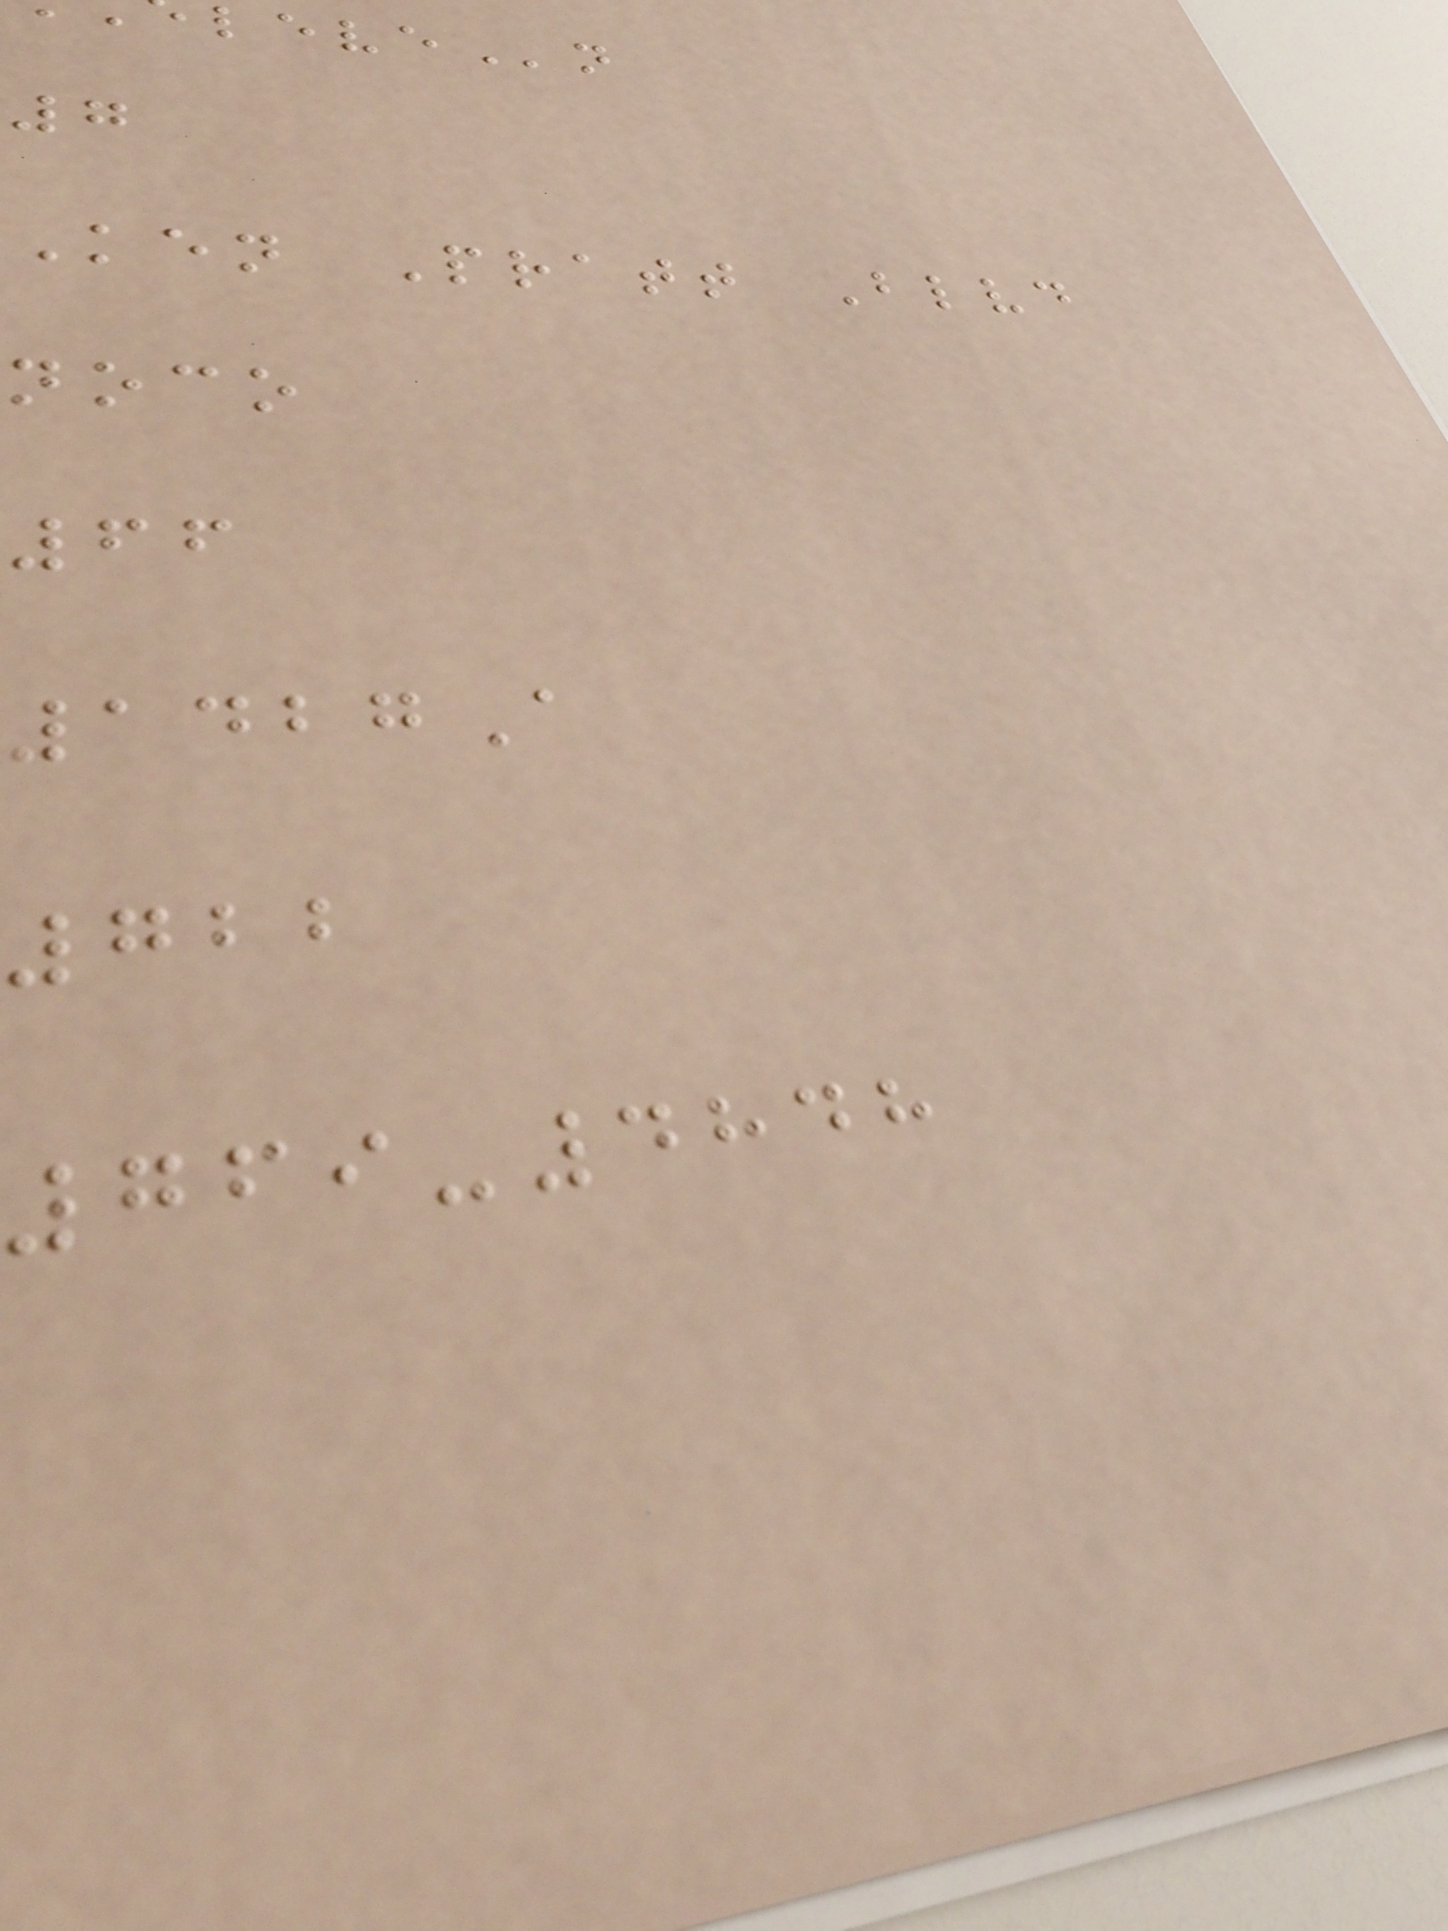7
Ken Pratt Blvd
noco
66
1427A
722
769-4848
